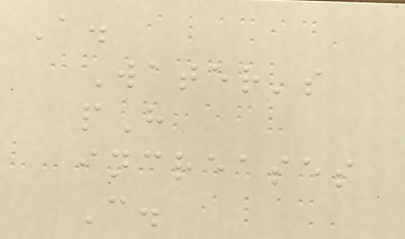A.
Water's
pH
increases
C.
